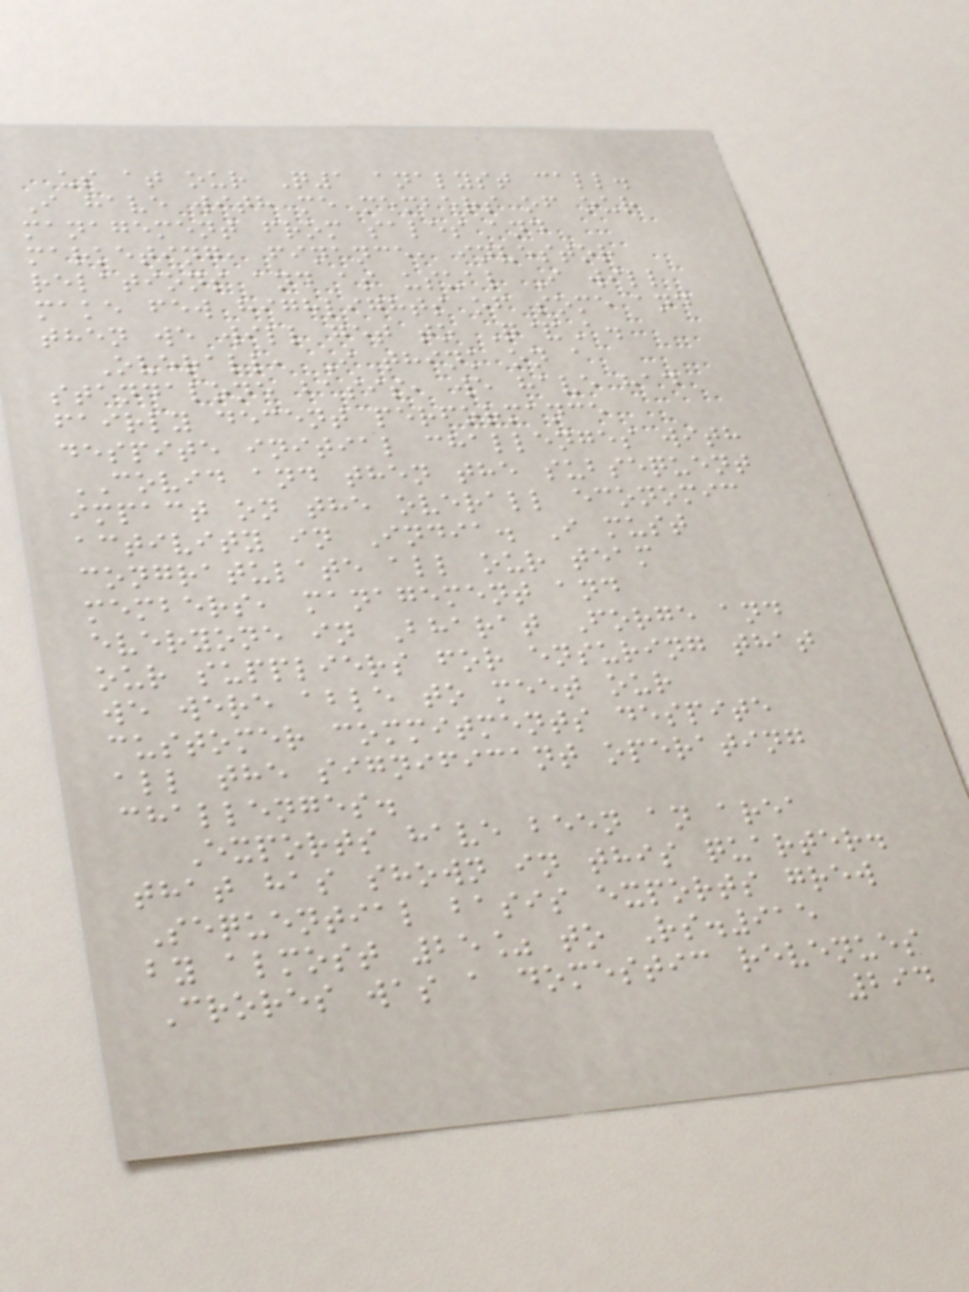us at our Q1 analyst call.
I have with me members of our
management from sales and
marketing, finance, investor
relations and as usual I will
make few highlights of some and
then we will get to Q&A.
Overall, I think on a
standalone basis, we have had
fairly decent performance
despite initial challenges with
COVID and then the subsequent
impact on the overall economic
activity in India. I must
congratulate all our team
members, management and
everyone in Bharat Forge and
our suppliers for ensuring that
we were able to meet our
customer commitments despite
all the significant operating
challenges.
Exports have been an area
that has shown in this quarter.
Sequential basis exports grew
by almost 25% to Rs.915
Crores was a domestic revenues
294
